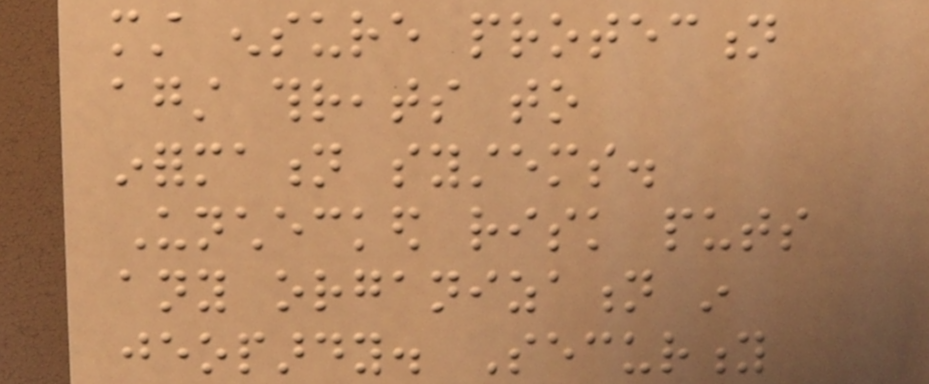must ensure protection
against threats to
information systems.
Unchecked risk puts
any organization in
jeopardy. Security
